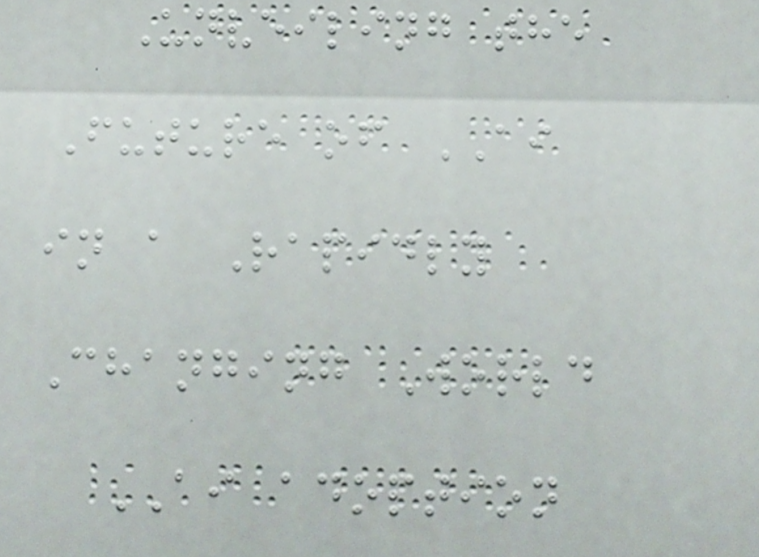Unveiling the
Future of AI
in a Rapidly
Changing World
AI adoption
